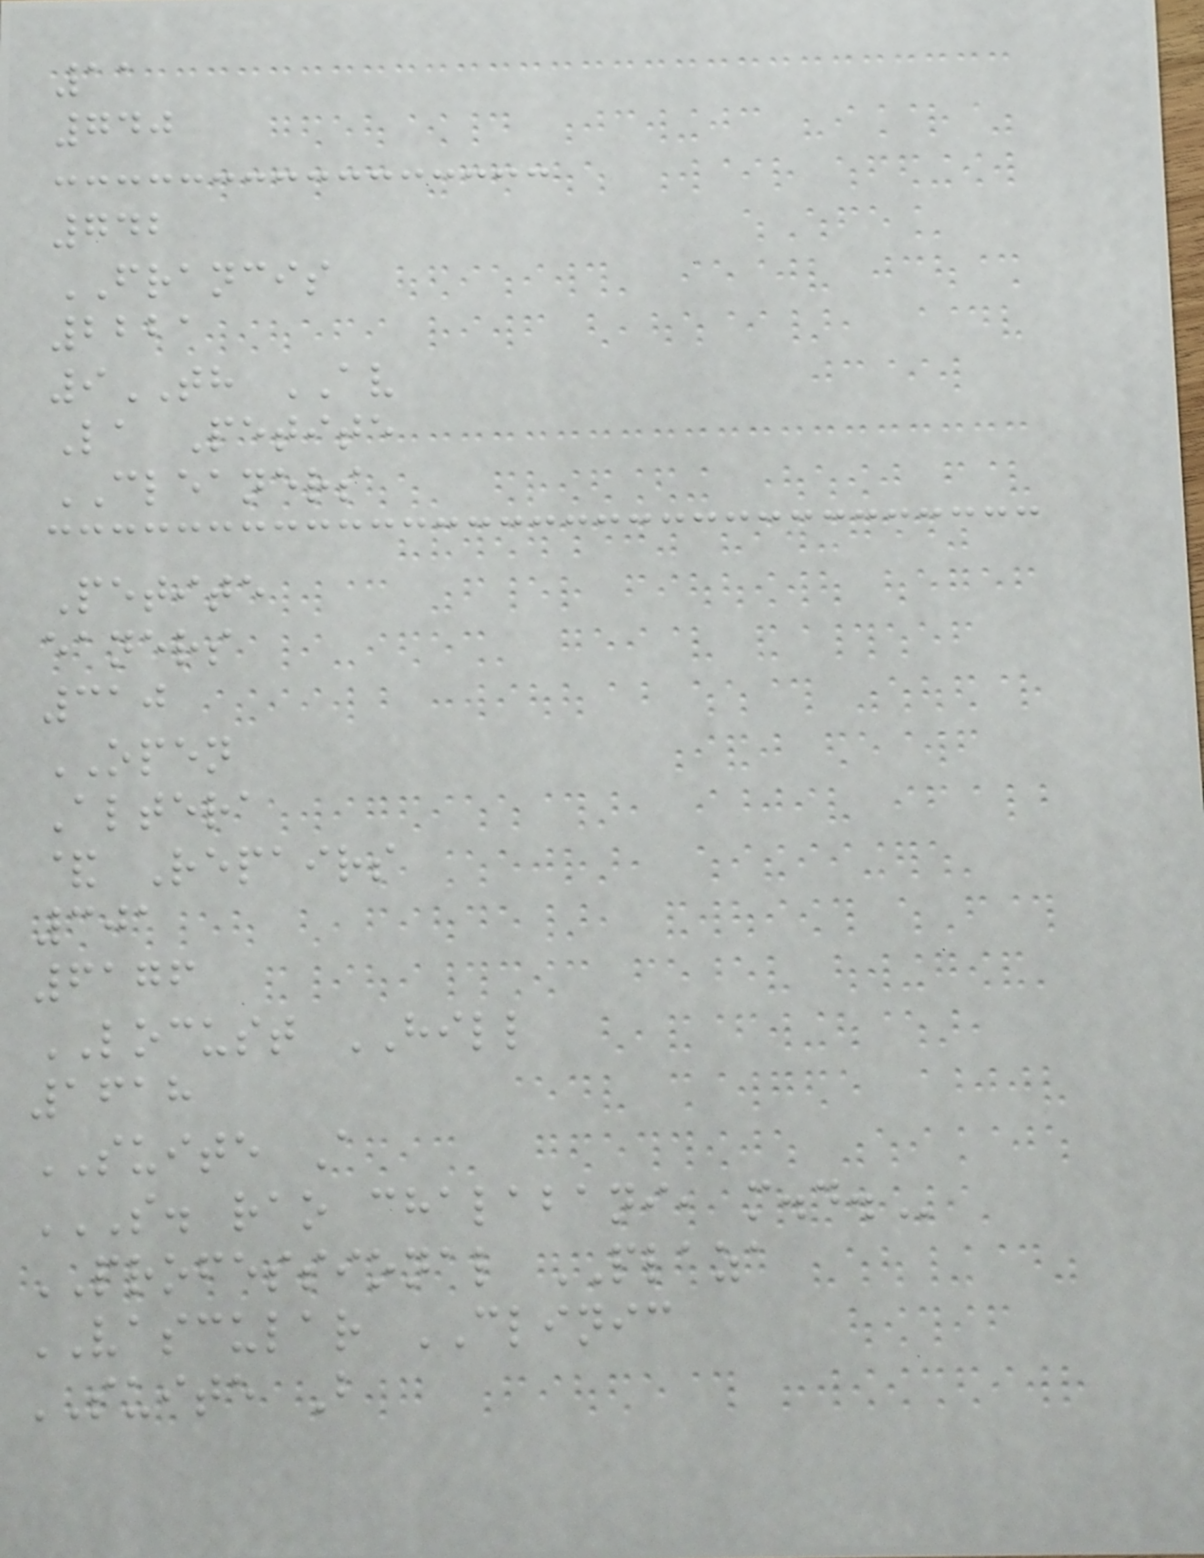11
740
742
FRANCIS
2221
9TH AV
La Petite
CLEANERS
Petite
eaners
310
OPEN
Altera
& Repairs
301
6176
LOCUST HILL
1618
SUITE A
S. RAO CHALABANI, M.D.
PROFESSIONAL PLAZA
VASCULAR CLINIC
SUITE B
